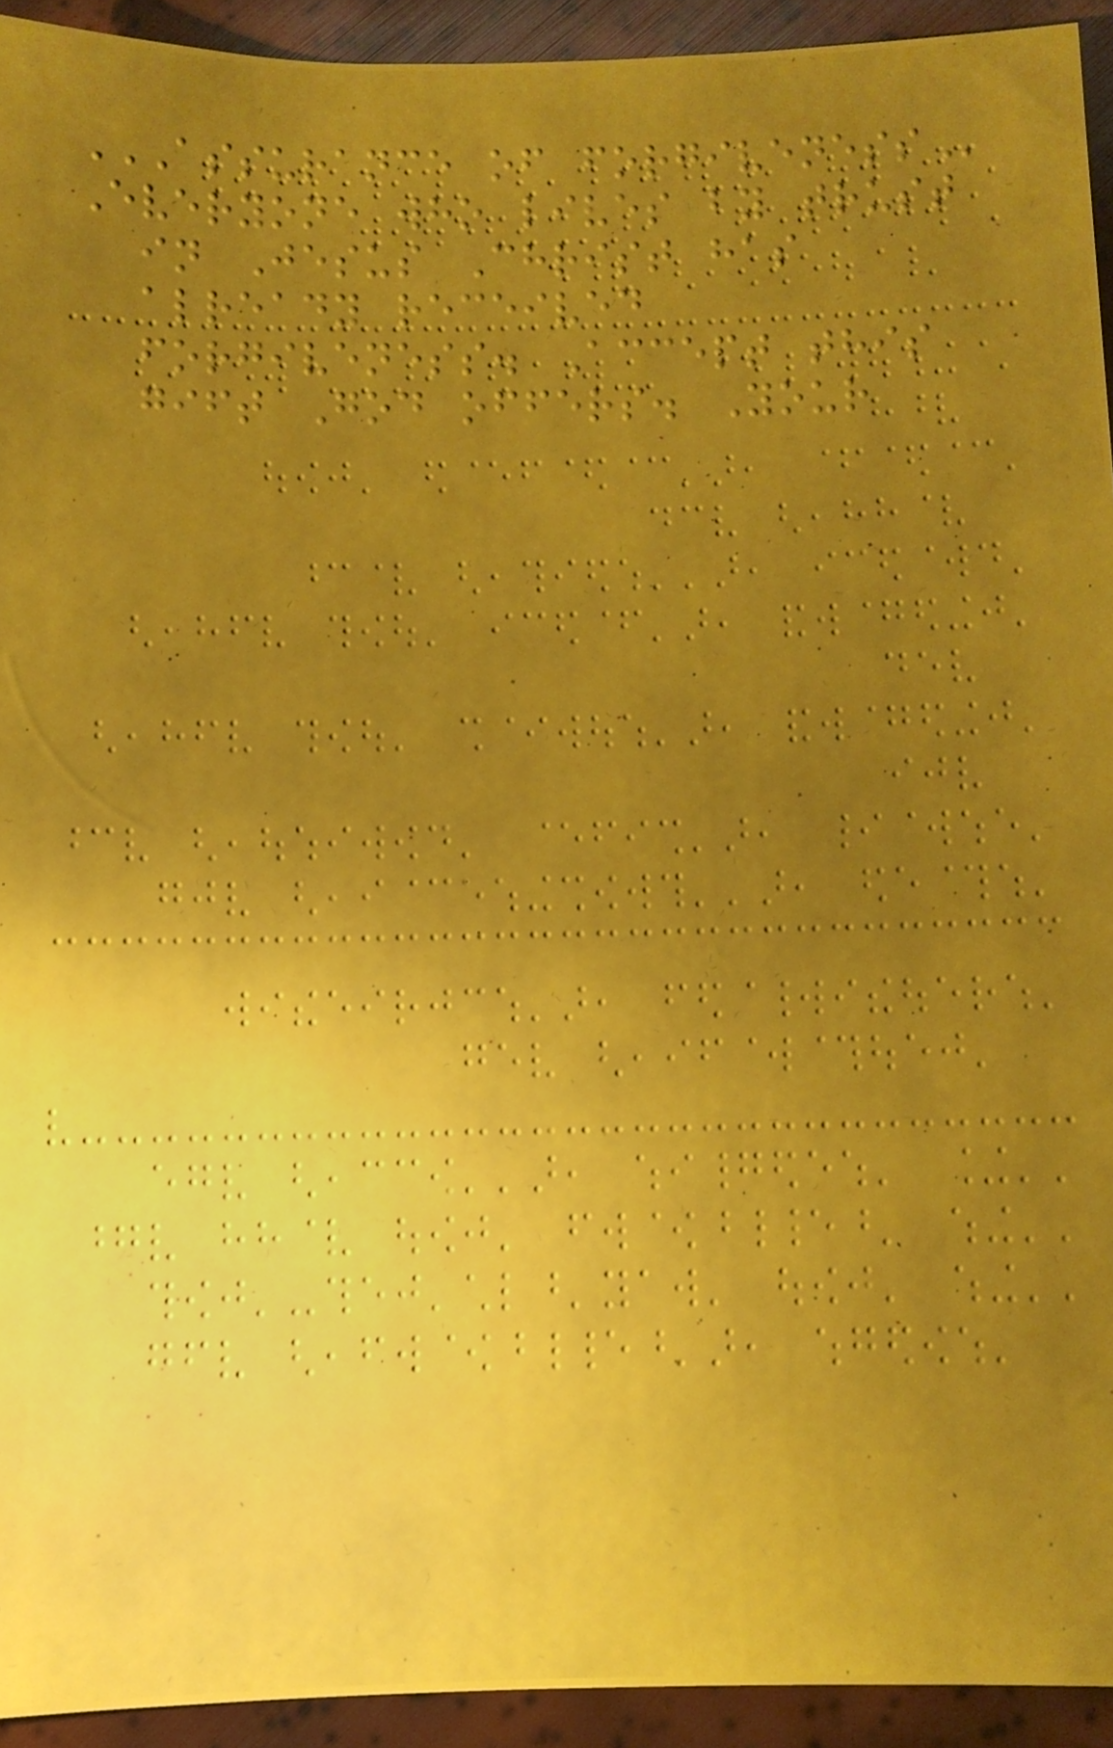ASSURANCE OF FORGIVENESS
Everyone who lives by trust
in Jesus Christ has
already received
forgiveness. Accept this
gift God offers. Your
